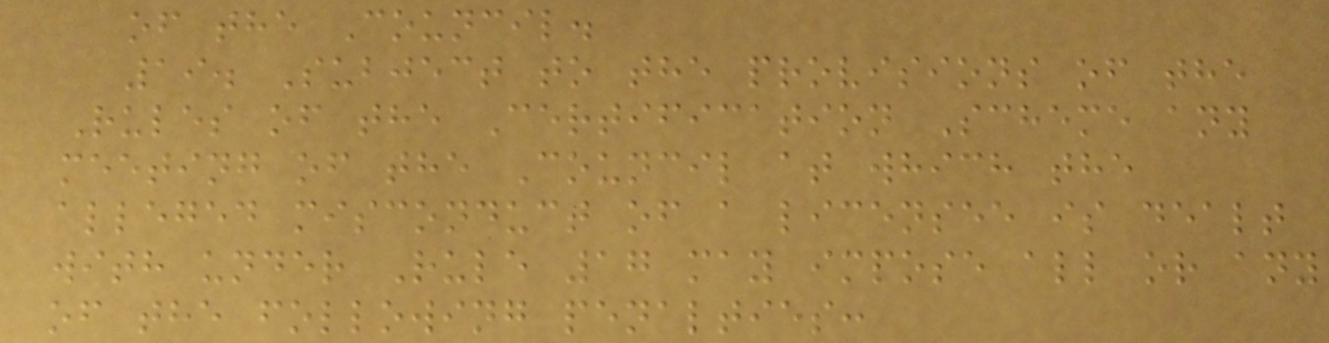of the Council.
19. Subject to the provisions of the
Rules of the Certification Scheme any
meeting of the Council at which the
alleged misconduct of a licensee is dealt
with under Rule 17 may impose all or any
of the following penalties:
